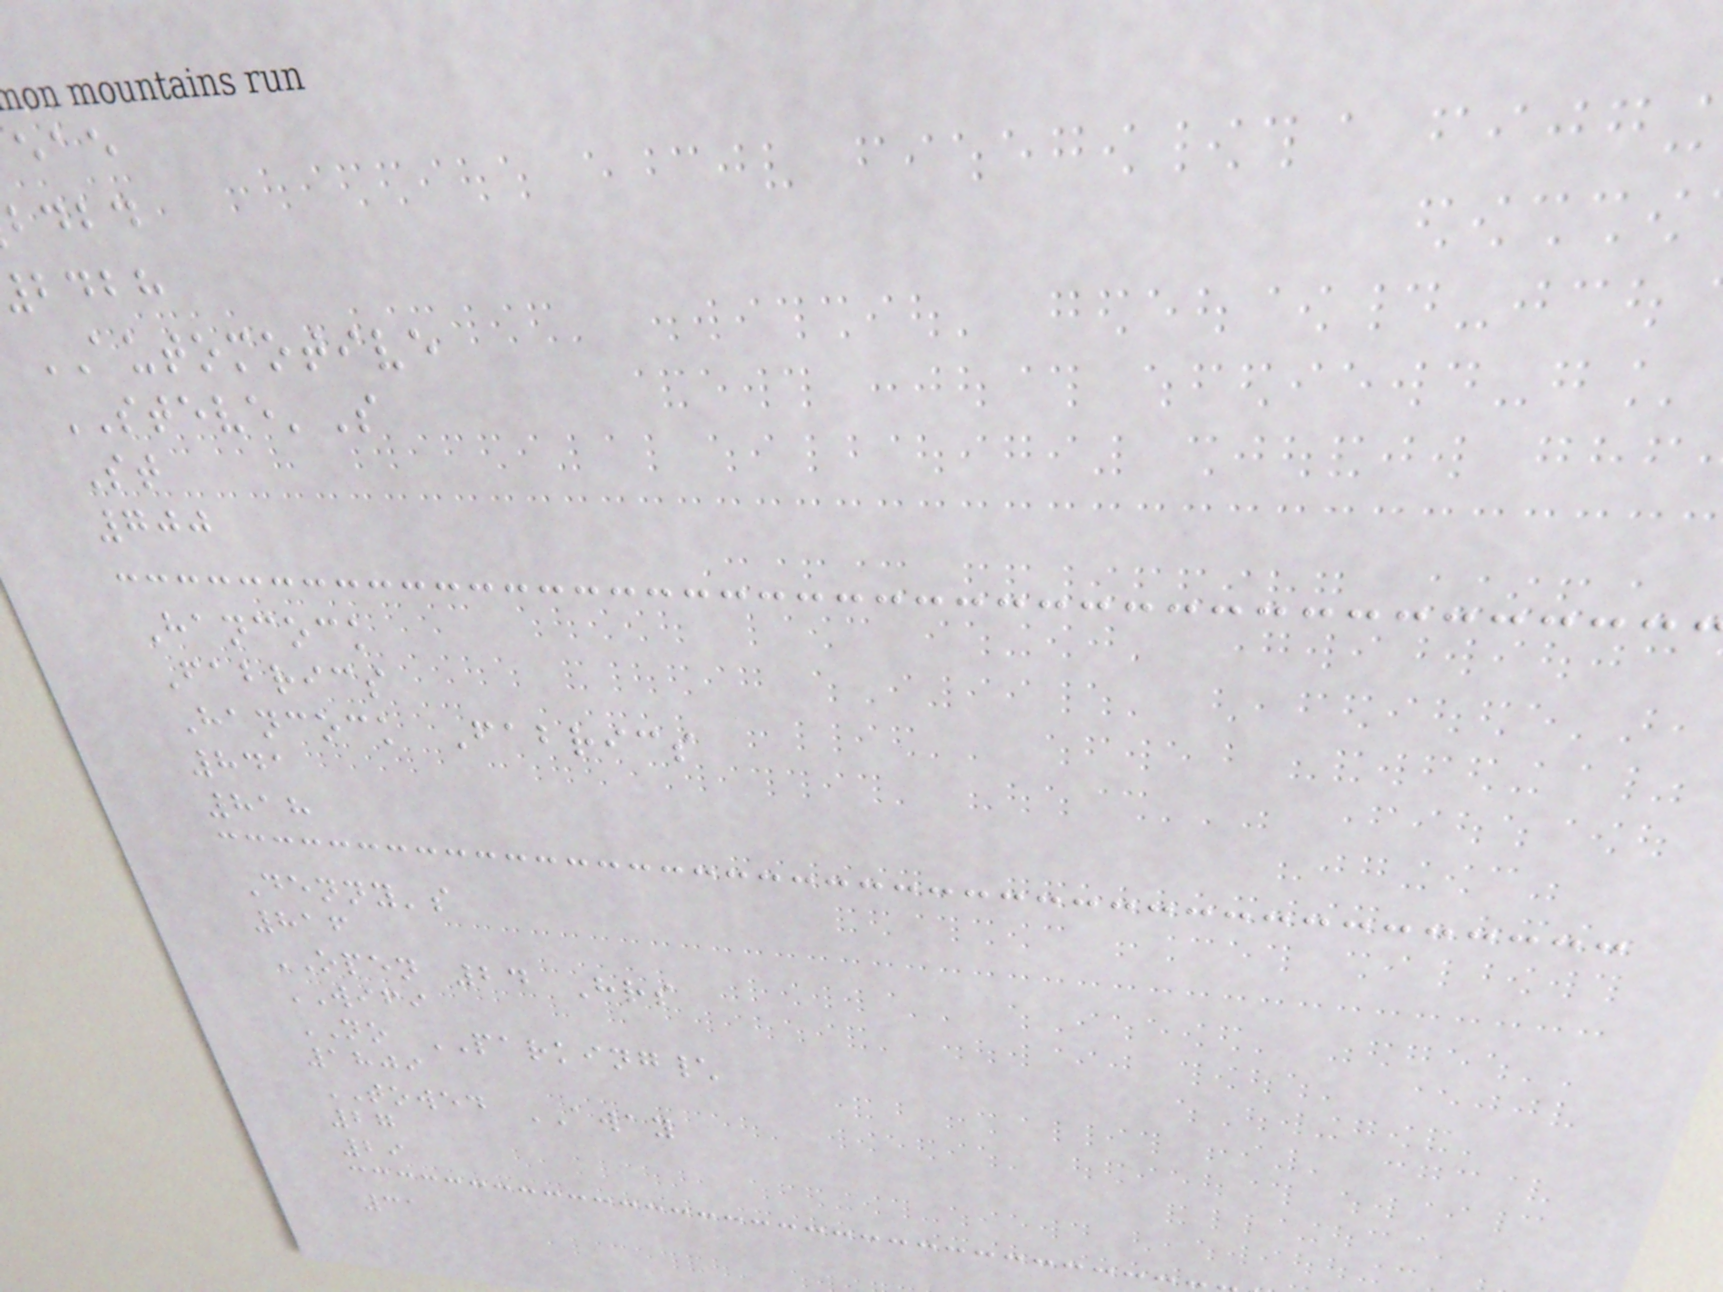bdbd
bdbh
AUTOMOTIVE
STEVE'S
St
700
Hancock
Fabrics
Hancock Fabrics
841
818
Denny's
816
OPEN 24 Hrs
WIFI
NO PARKING\
1809
TOWED AWAY
27
29
31
